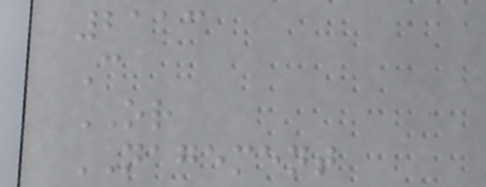2113
C
OR
NAGEMENT
